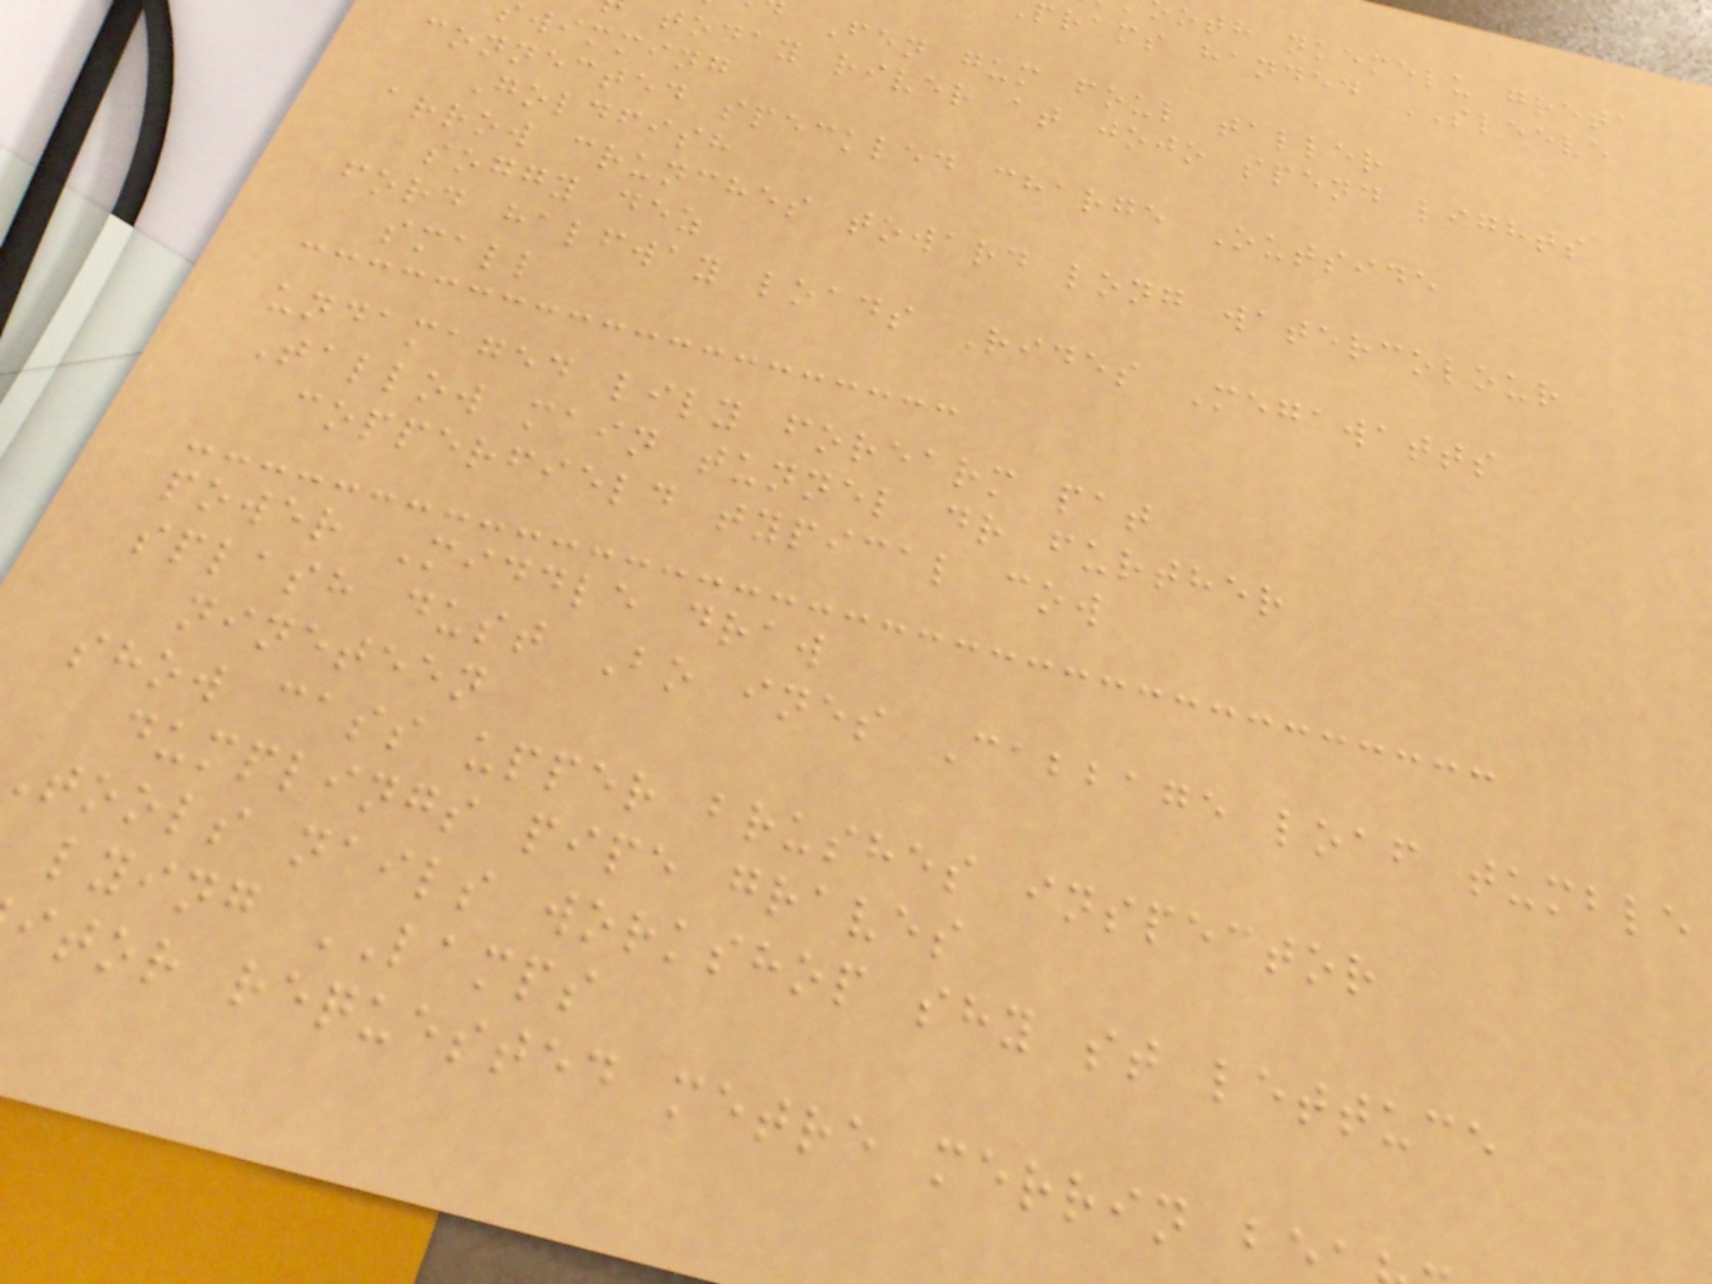oth nkemelu greta
prams handed SLEEVE
Fen gum foul taller
today river at jojo spend lights
wimming
connected speckled charge Outside
Goldfish
arrow crunches toward long watercolour
soggy dez
ford halfway loads Rides Megawatts
small
undamaged lily forearm pat
Tallow main tunnel dr further
copperfield typical cow
power Middle draw
splash dust Bo ines Cabbage loaf tumble
nineteen
show cass upper brushes inspector
dumplings pipe graves
tools nails workshop shy st lettuce
lying LAMPS
itor requested metre merrin be
